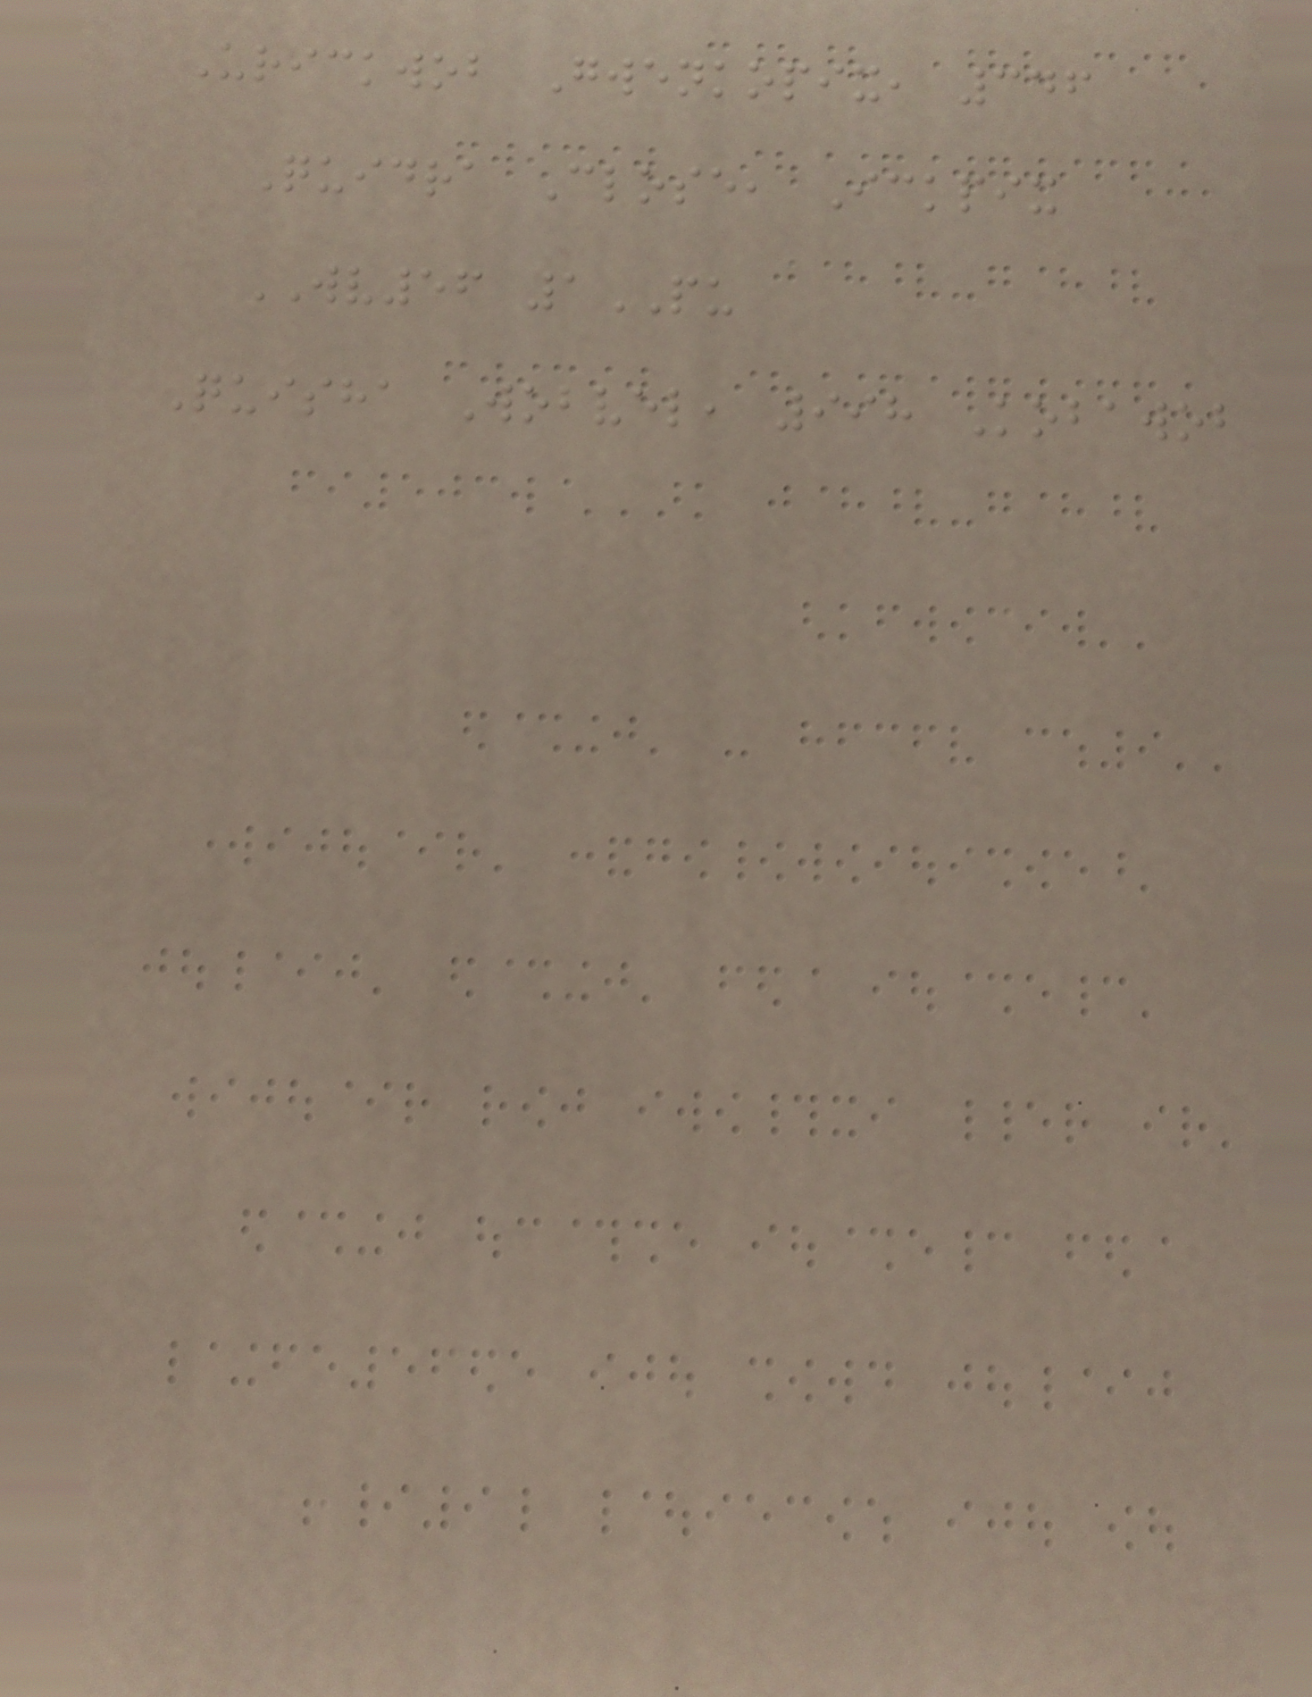Urickwob Gwenkopix, 346
Quidra Close, Ickpix
WV56 1PU
Quisha Wobvel, 998 Kobawob
